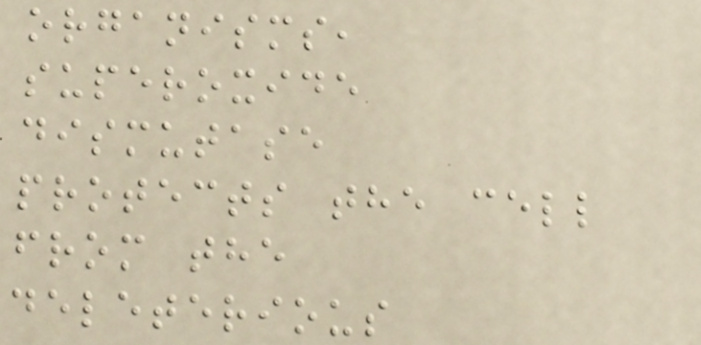organisms,
superoxide
dismutase
protects the cell
from the
deleterious
